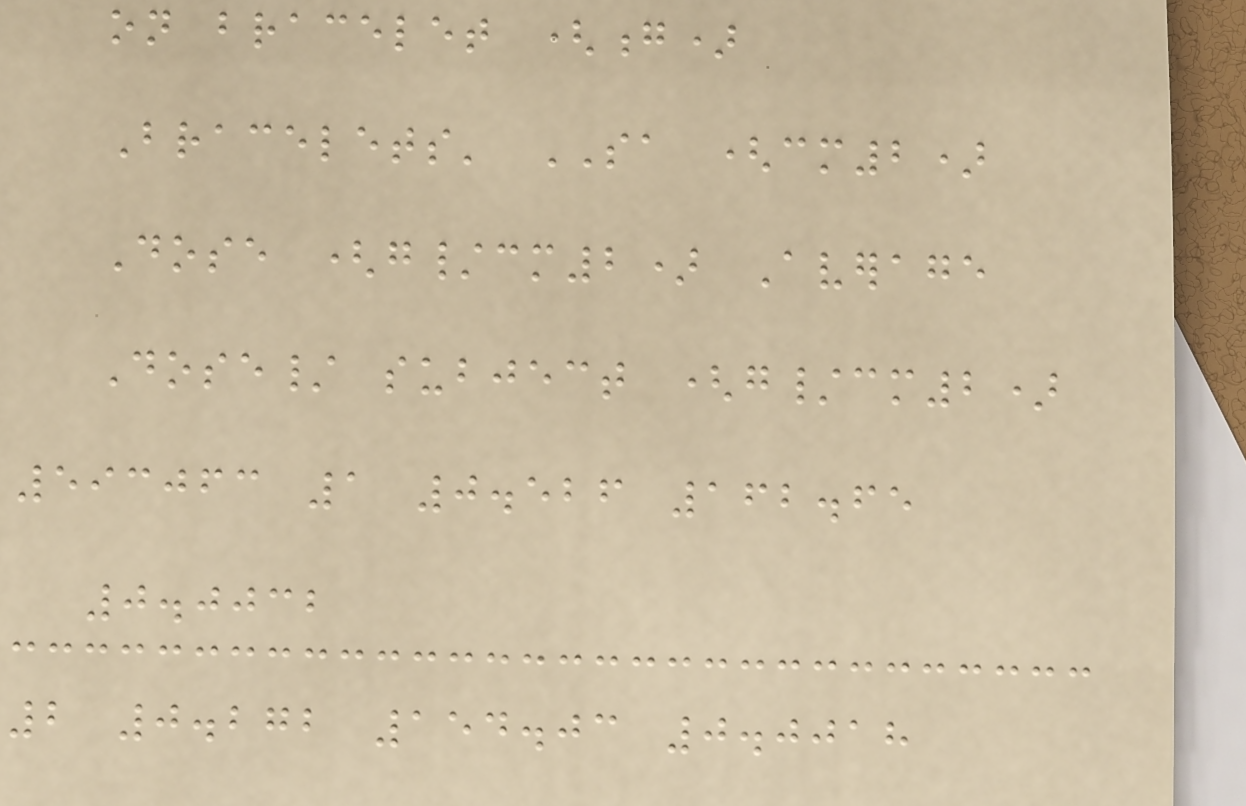on bracelet (g)
Bracelets' SA (cm2)
Dose (g/cm2) Average
Dose/ subject (g/cm2)
593063 1 0.526 162.65
0.0032
2 0.272 154.03 0.0018
